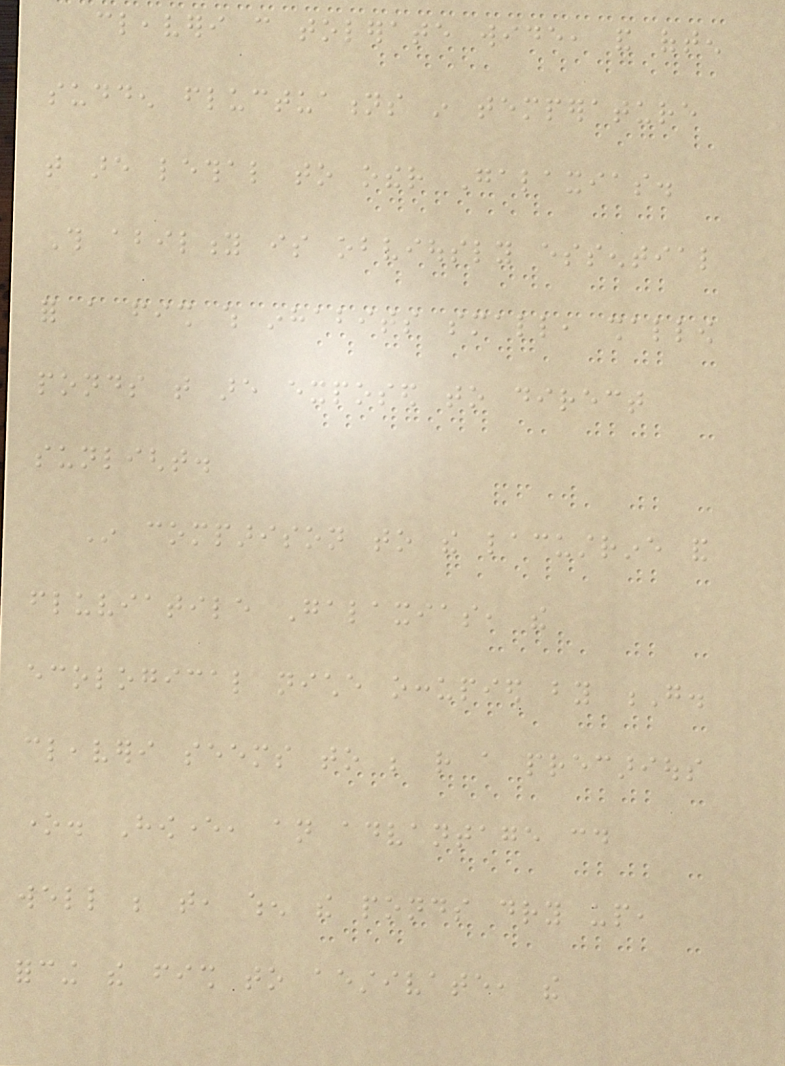cleaveri can tolerate wide, and often
sudden fluctuations in temperature
that are lethal to other Galaxias.
This ability is obviously essential
for a fish which inhabits small, shallow
ponds that are exposed to direct
sunlight.
In comparison to the lacustrine and
fluviatile Galaxias, the
ecological niche occupied by G.
cleaveri seems to be rather a precarious
one. However, an advantage could
well be that, when the ponds dry up,
forcing the fish to aestivate, the
